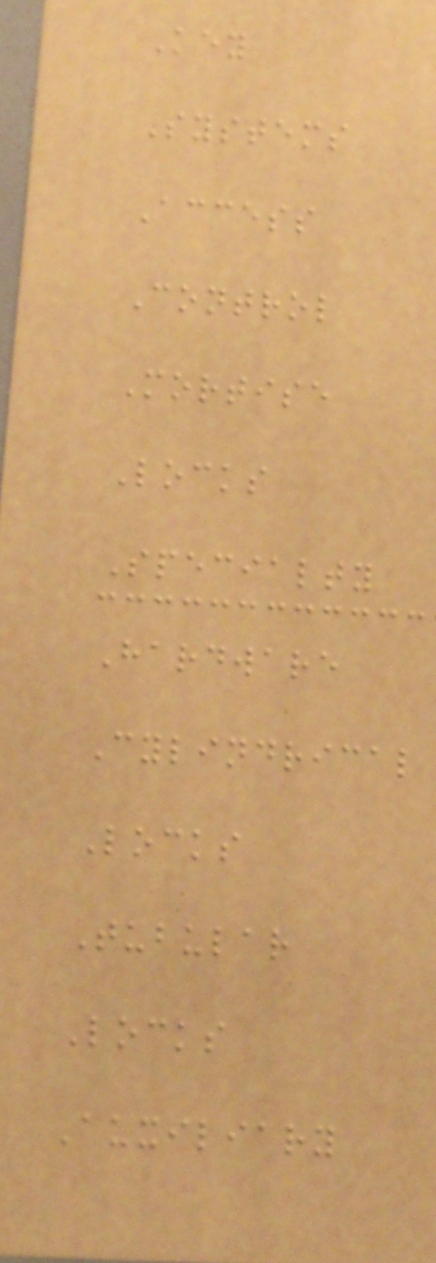Key
Systems
Access
Control
Mortise
Locks
Specialty
Hardware
Cylindrical
Locks
Tubular
Locks
Auxiliary
